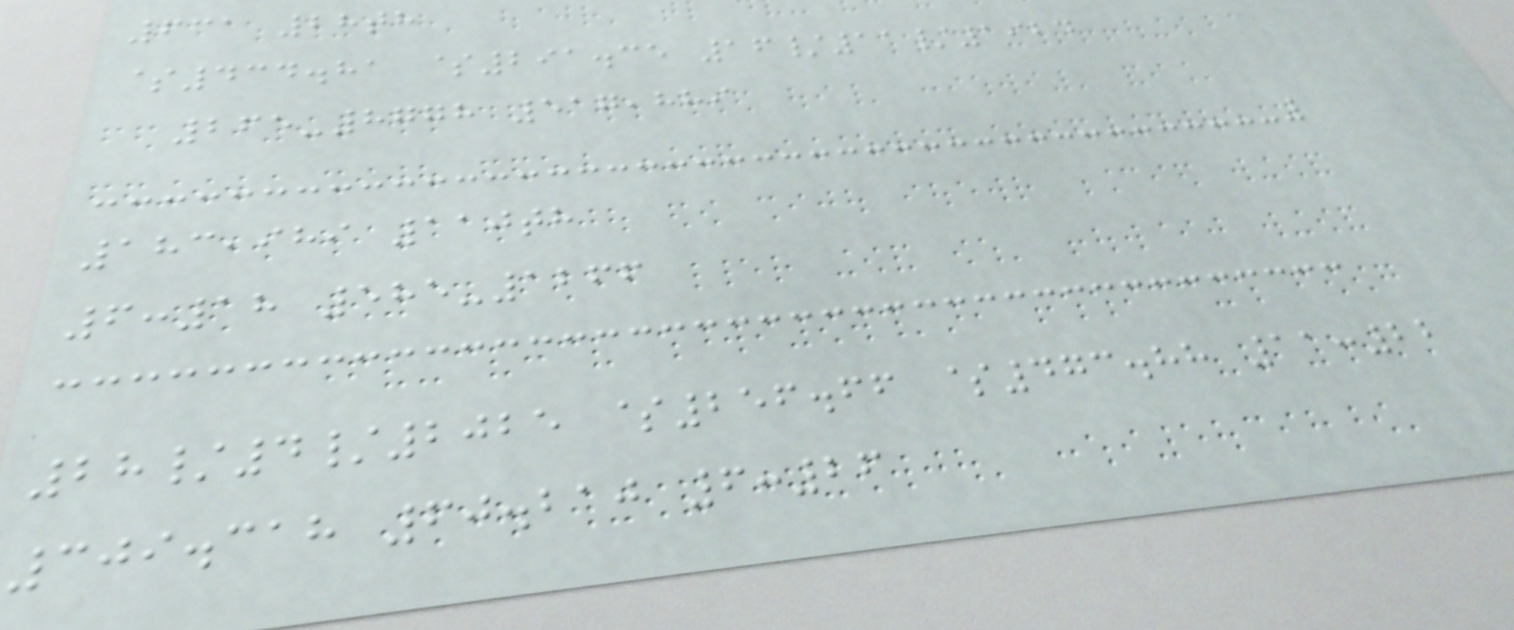631 28th
$434.81 $291.35 16/11/1924
265-8778 517,889
183,989 110th
6:18 585-1266
28/4/2025 $256.66 $473.88 11:22
309.318 60.210 6:26
